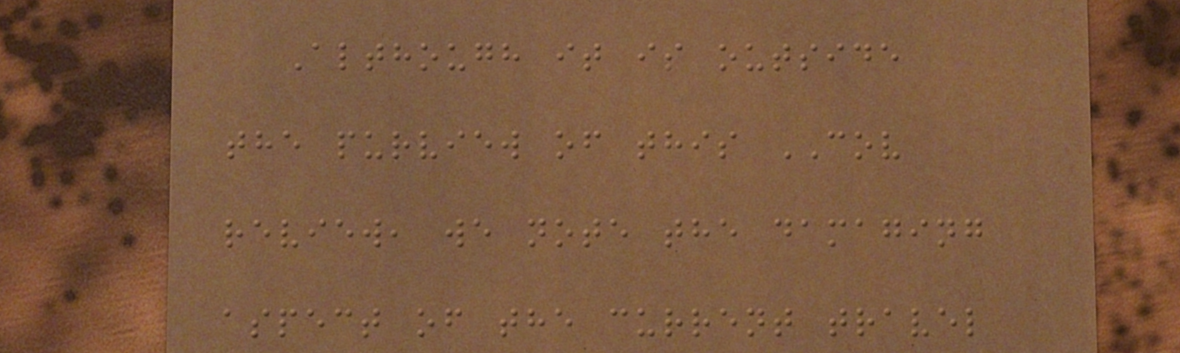Although it is outside
the purview of this COV
review, we note the damaging
aspect of the current travel
